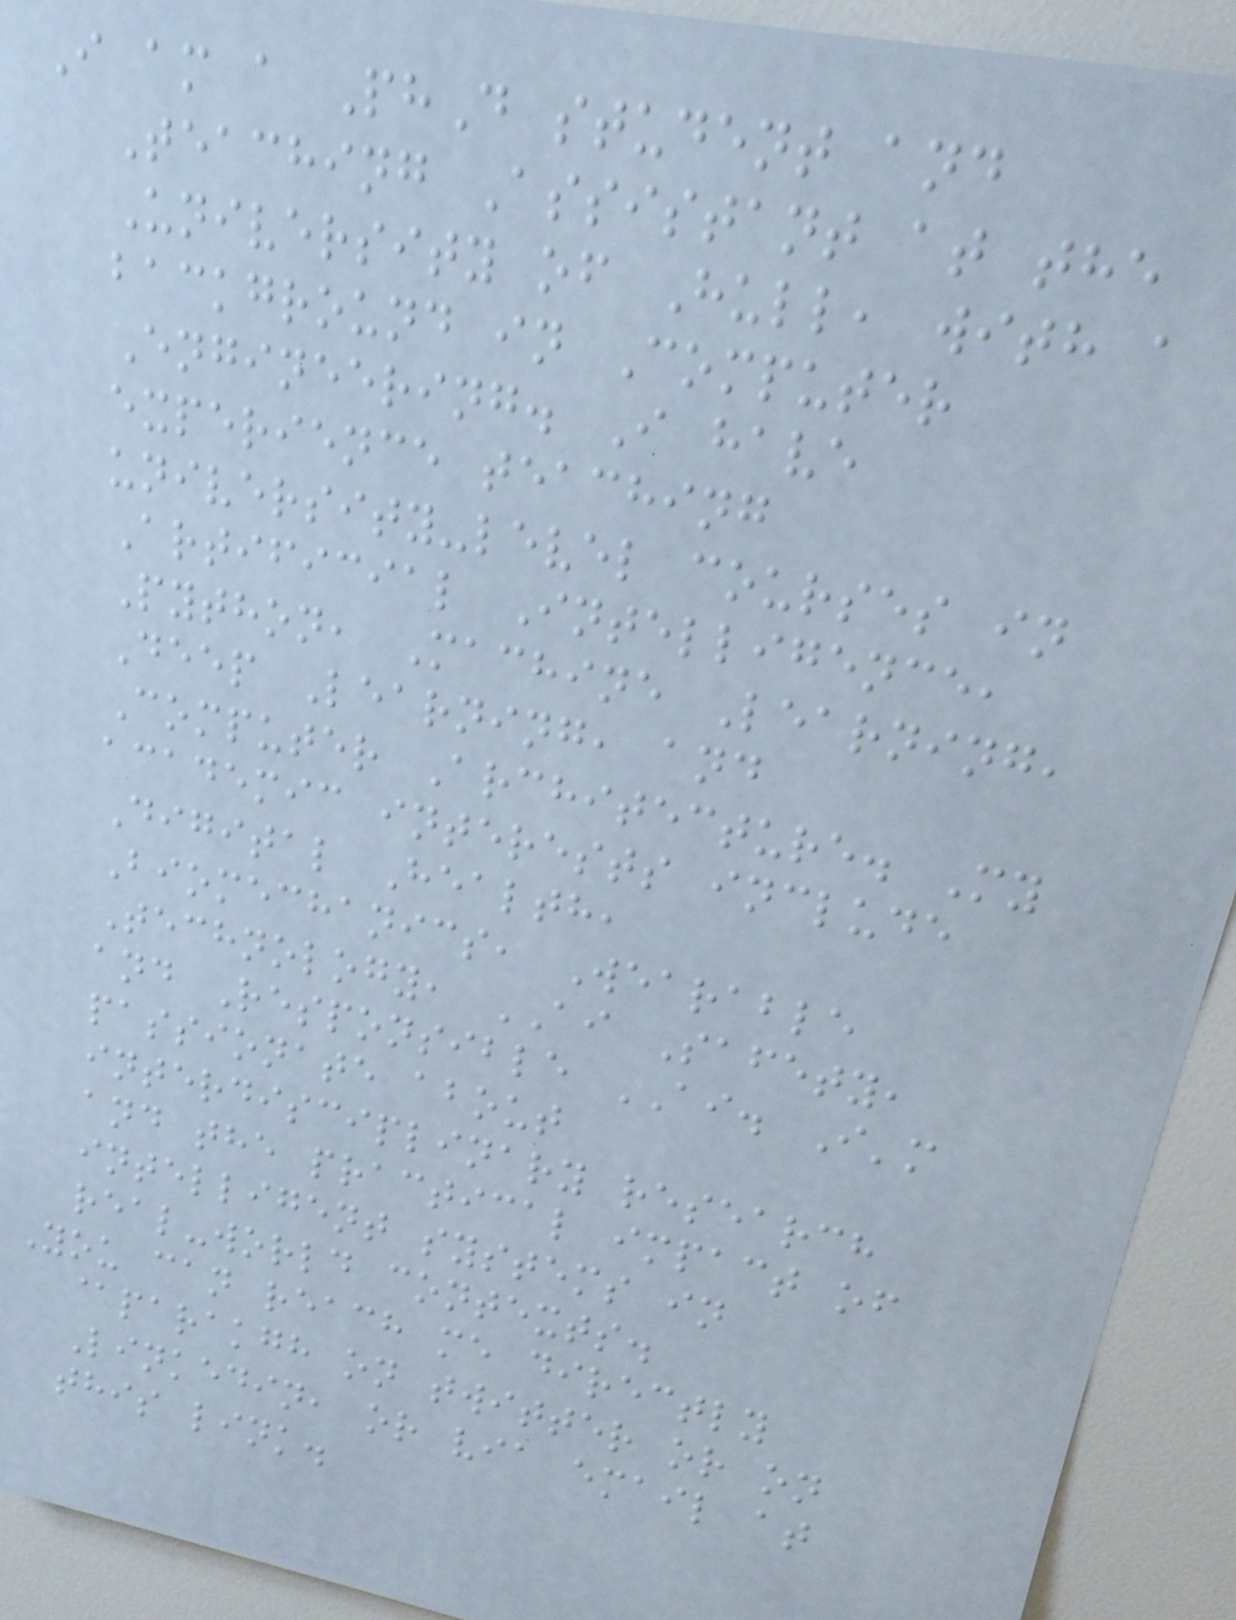I am a PhD student and
Teaching Assistant at the
University of Hull, with a
background in Computer
Engineering. I have
experience teaching
university-level courses in
Artificial Intelligence,
Python, Machine Learning,
Deep Learning, and
Computer Architecture. My
academic interests include
Digital Health,
Biomechanics, Wearable
Technology, AI Safety,
and Responsible AI. I'm
passionate about
interdisciplinary research
and the practical impact of
intelligent systems in
real-world contexts.
You can reach me directly
@parakgh on twitter or on
Linkedin, or via email at
this link.
